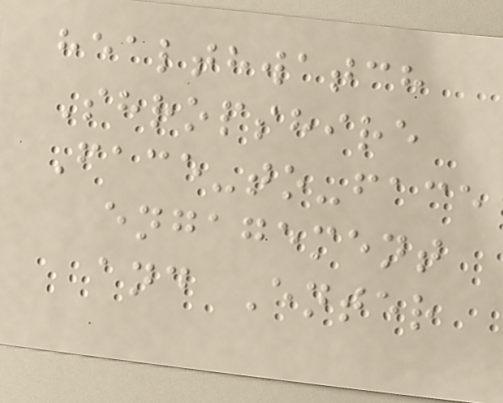healthwatch
Shropshire
Face-to-face
engagement
and Enter
